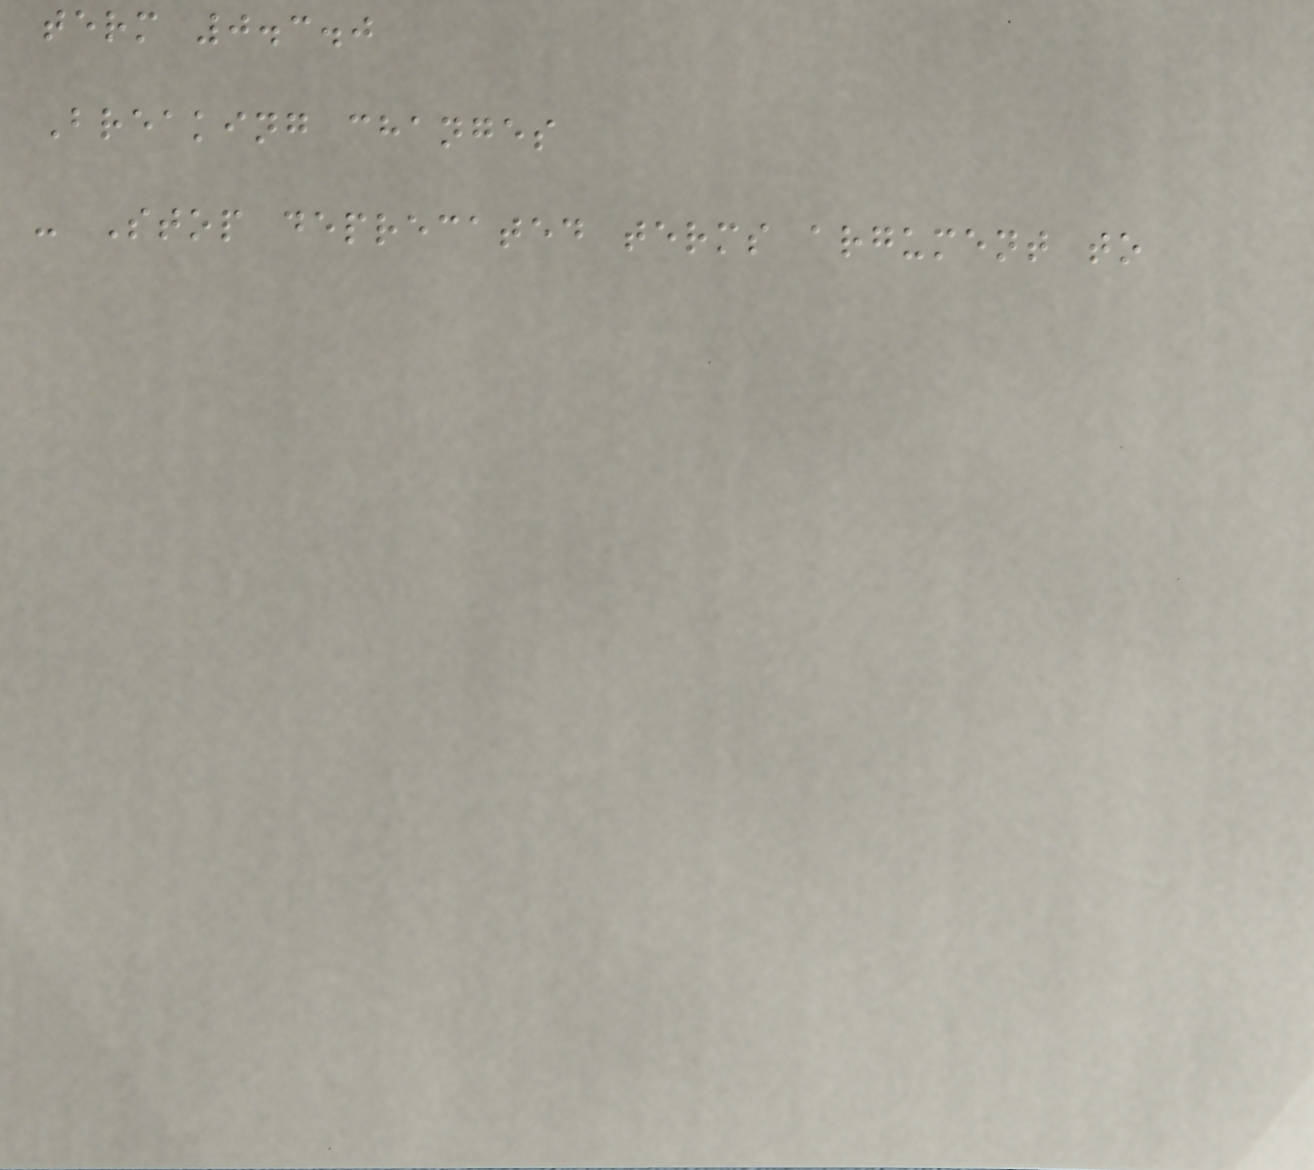term 0.3.0
Breaking changes
- Stop deprecated terms argument to
